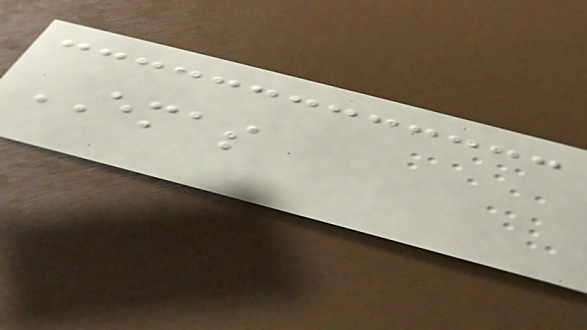EMAS
